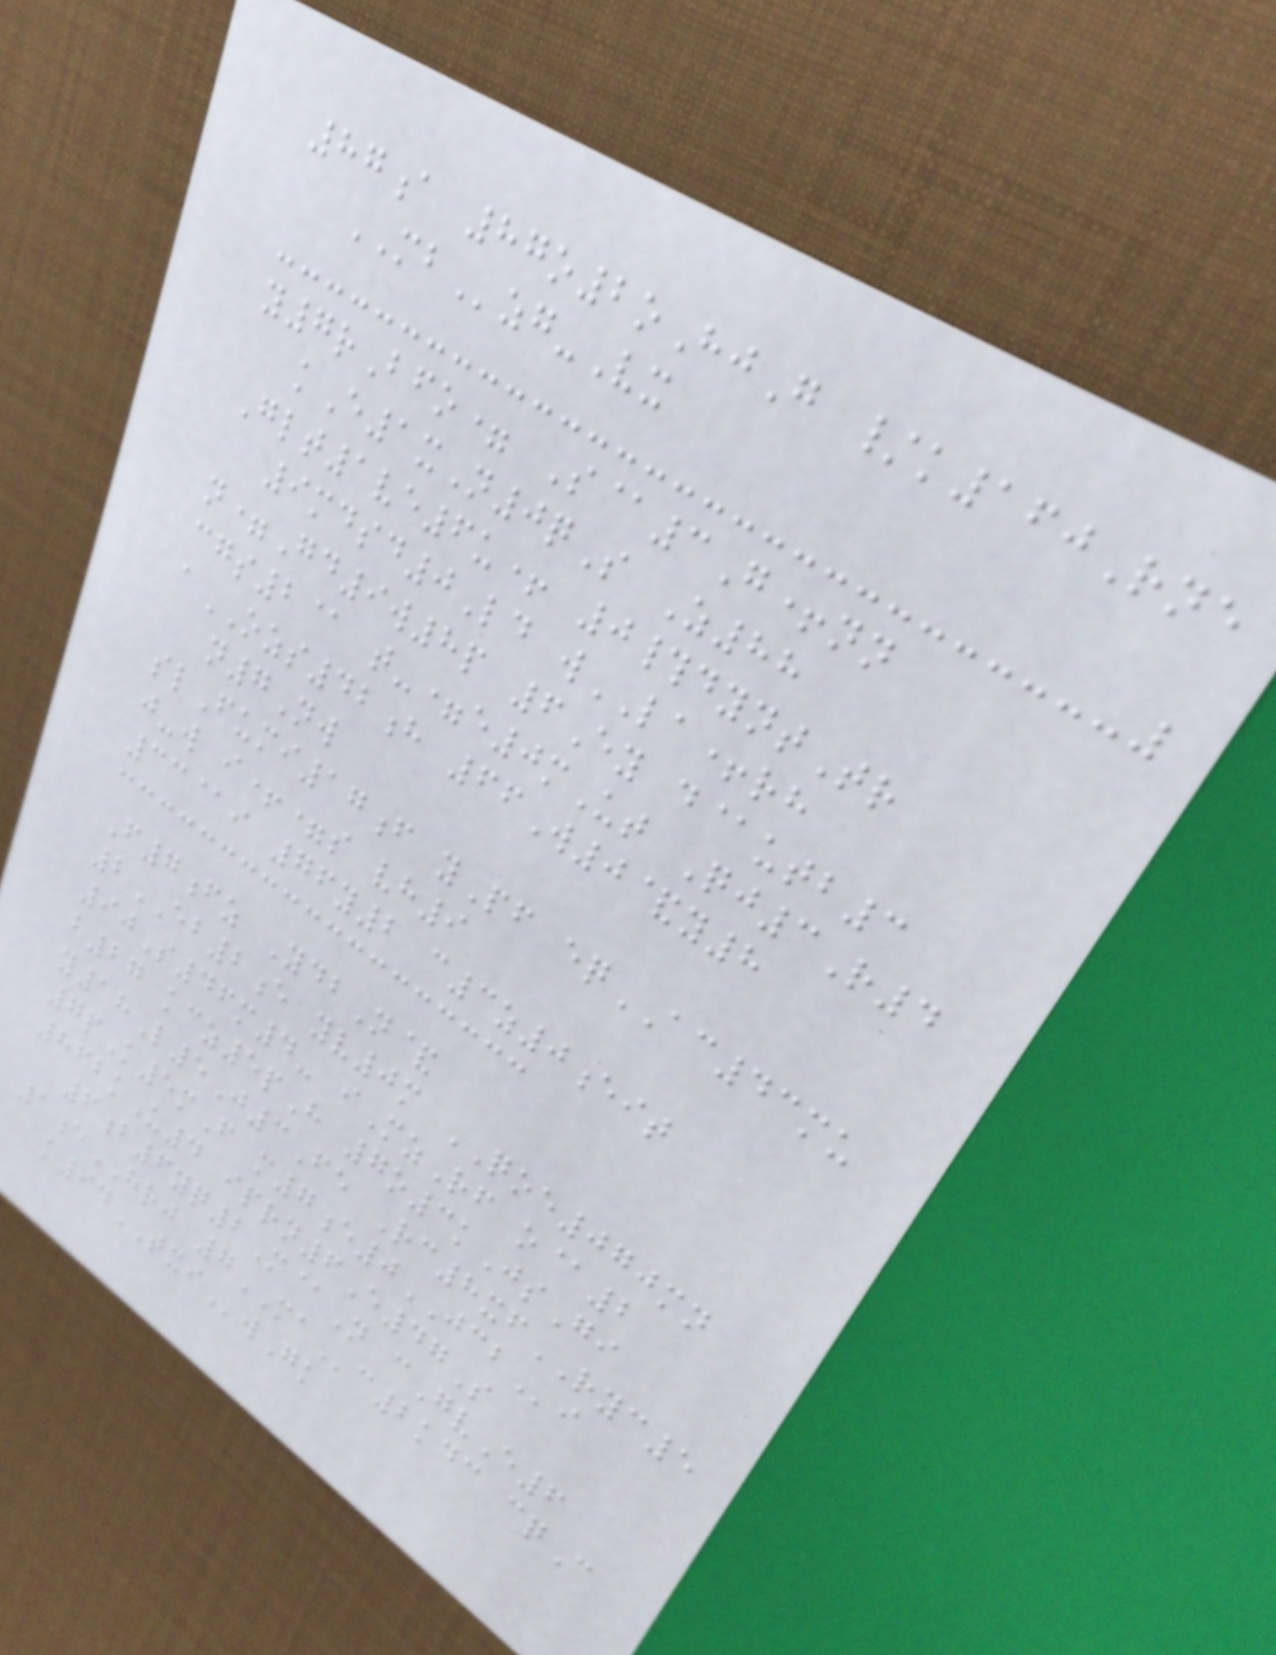87a 87o2oHjG /k160Rne
MBzg-Vx
y7rBfo= S@3G+nn
kE1xN0qS Z88
Glt1ve6u+ 0#dyntTr
9mdsd0Ld wLA+rh
n=Gd9w8p 6Ey d@utb3
cgs2@ t-=e0mUt Qj3R4
aOZS42h 66W0&y8
n7Nw
slFumi17f yPf eqAC43mu
j-w i+=s vh9
33@i 76y2 c3z0eit
F7fz YdbN&
2EB2e yv0m QOE070mn
90S46m4- iMzRf o@2
b27 kcz5pH 7o3kJsGi
y18L5J3Fe Rc8xfRYC5
7pK5mF m7e0JCBi
862kU4 iprn6E47S
6b6yq2M@N cGvE6
1eHRJ 7MAc2kdc cqC
k94TXIwGk
